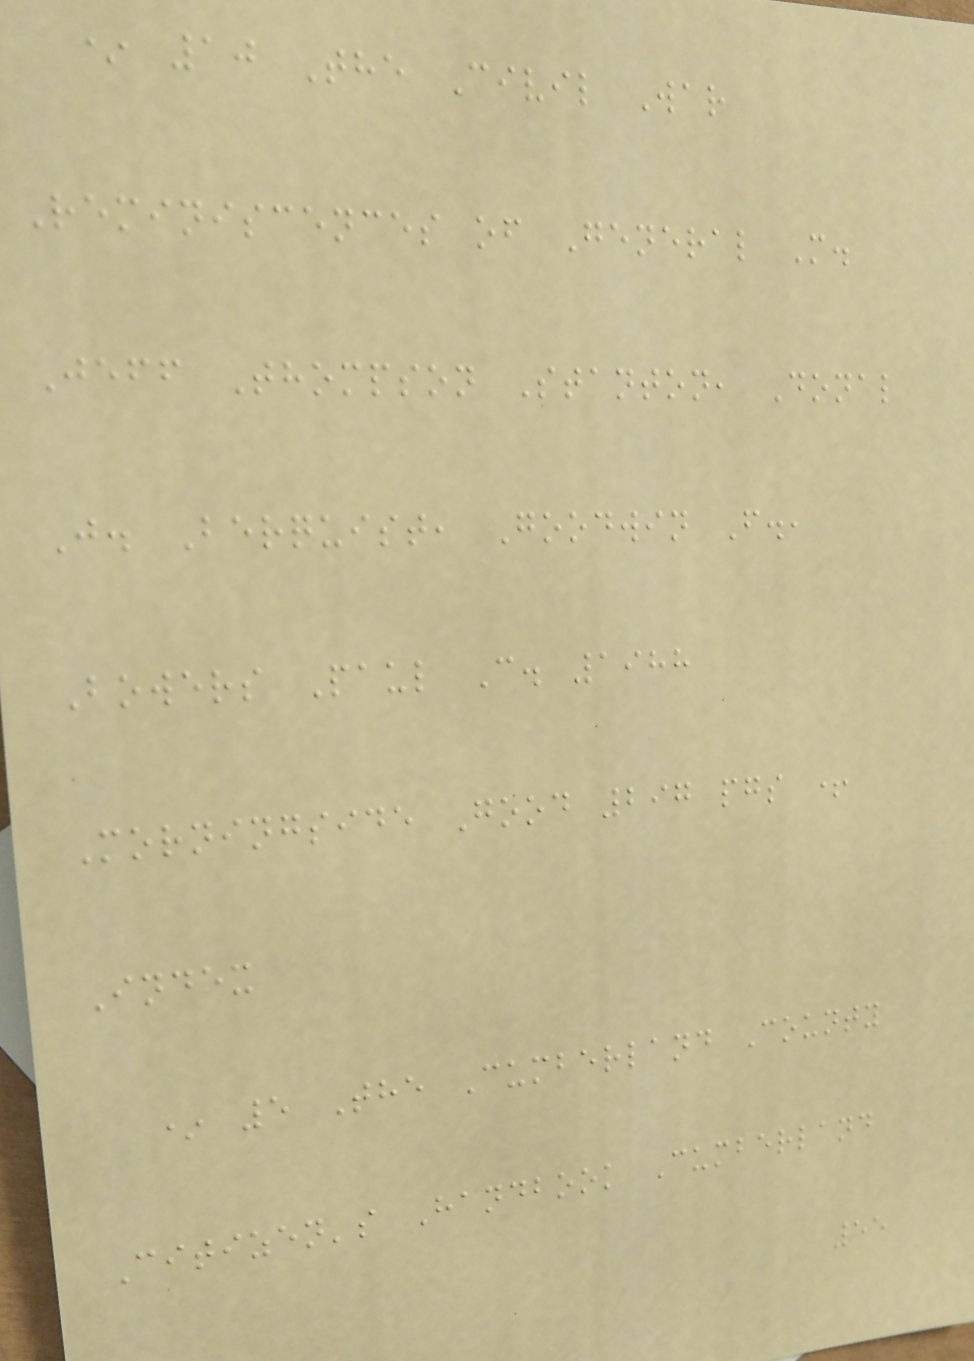* 10 The Civil War
Reminiscences of General M.
Jeff Thompson Stanton, Donal
J. Berquist, Goodwin F.,
Bowers Paul C. 1988
Morningside Good 297 pgs +
Index
* 5 The Cumberland County
Citizen's Handbook Cumberland
55
